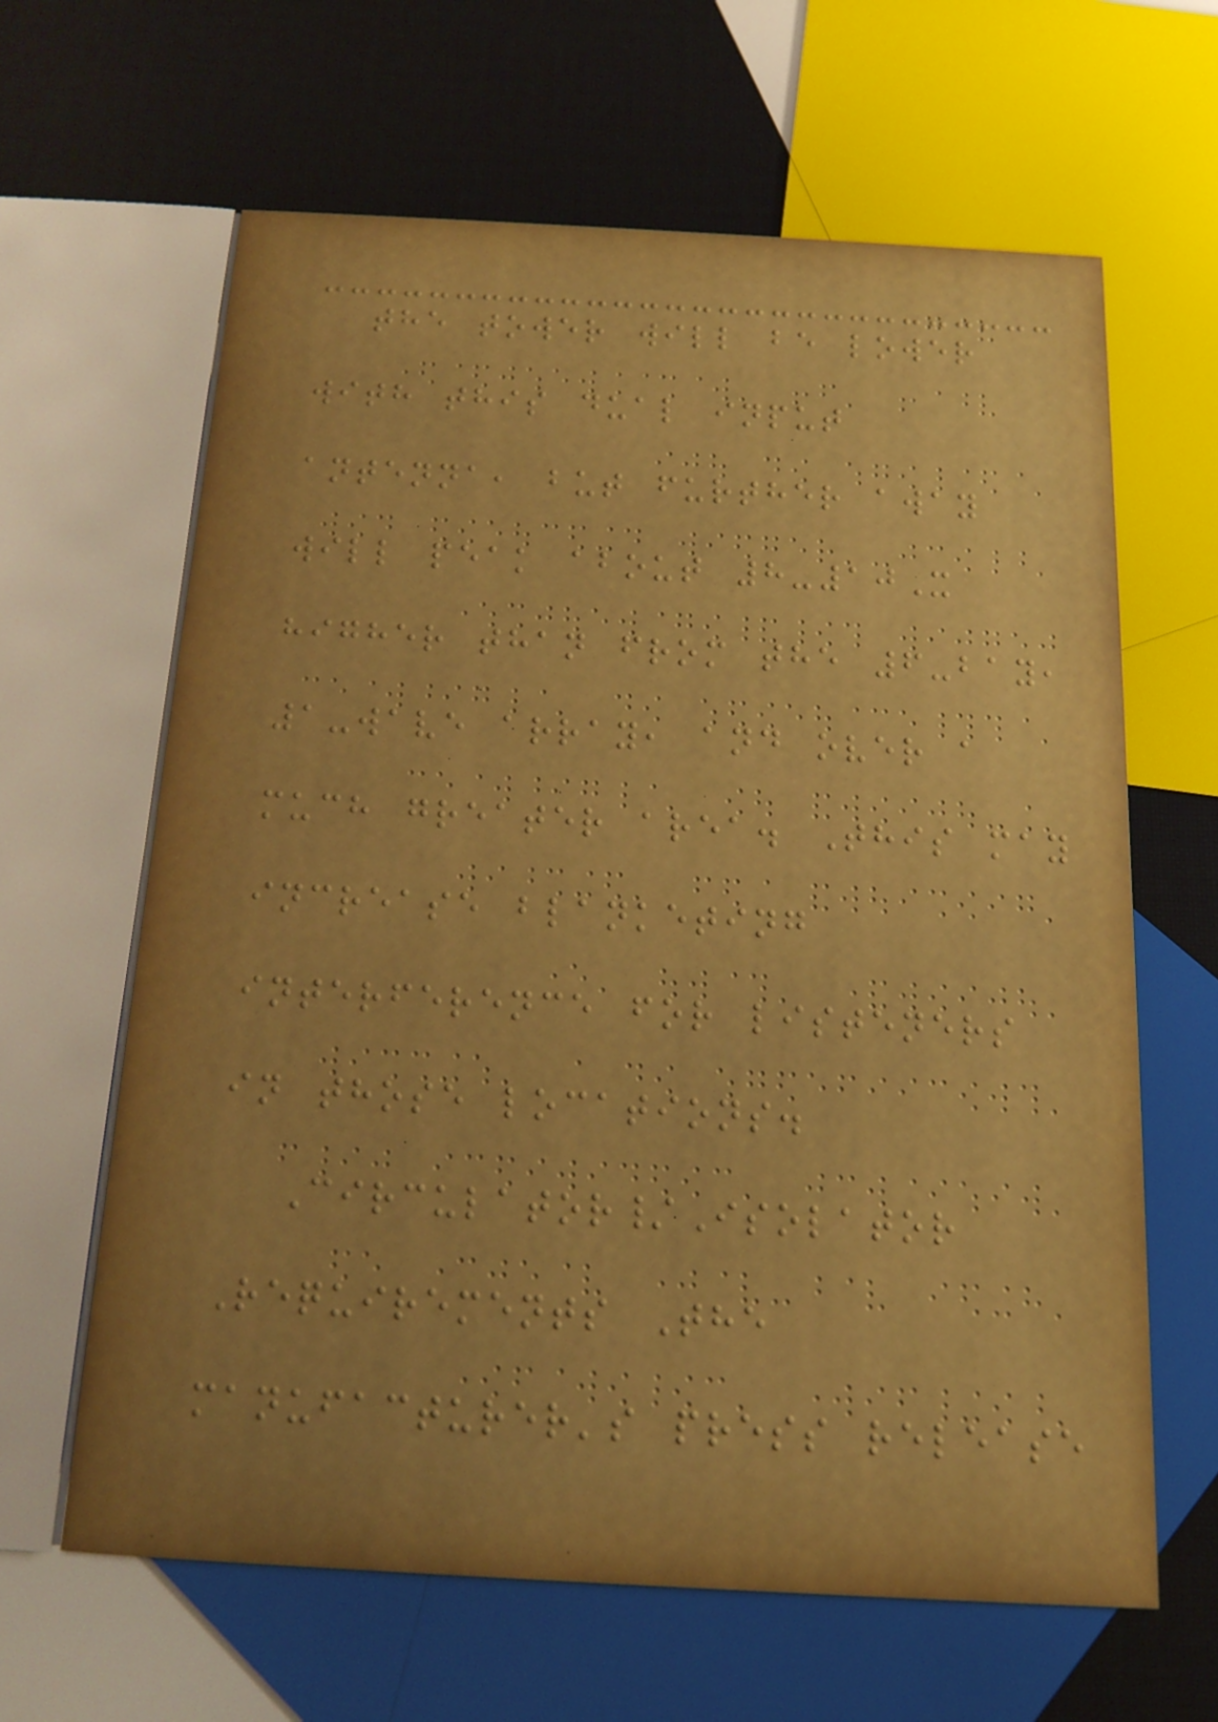the tower will be lower
with this dual input
antenna, but further away
will peak about 8-10X
higher than from the 6-bay,
1-wave array, and over a
much greater area. This may
increase blanketing
interference for listeners
in those locations.
Circulator/Isolator
Requirements The
manufacturer's press release
